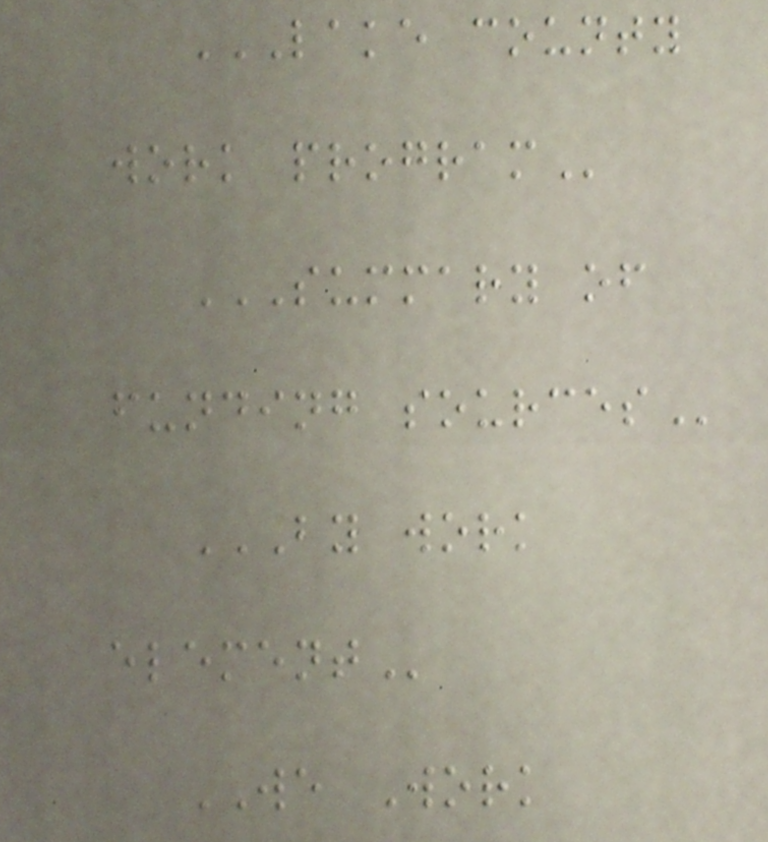LAKE COUNTY
WORK PROGRAM
SUMMARY OF
FUNDING SOURCES
BY WORK
ELEMENT
WE Work
